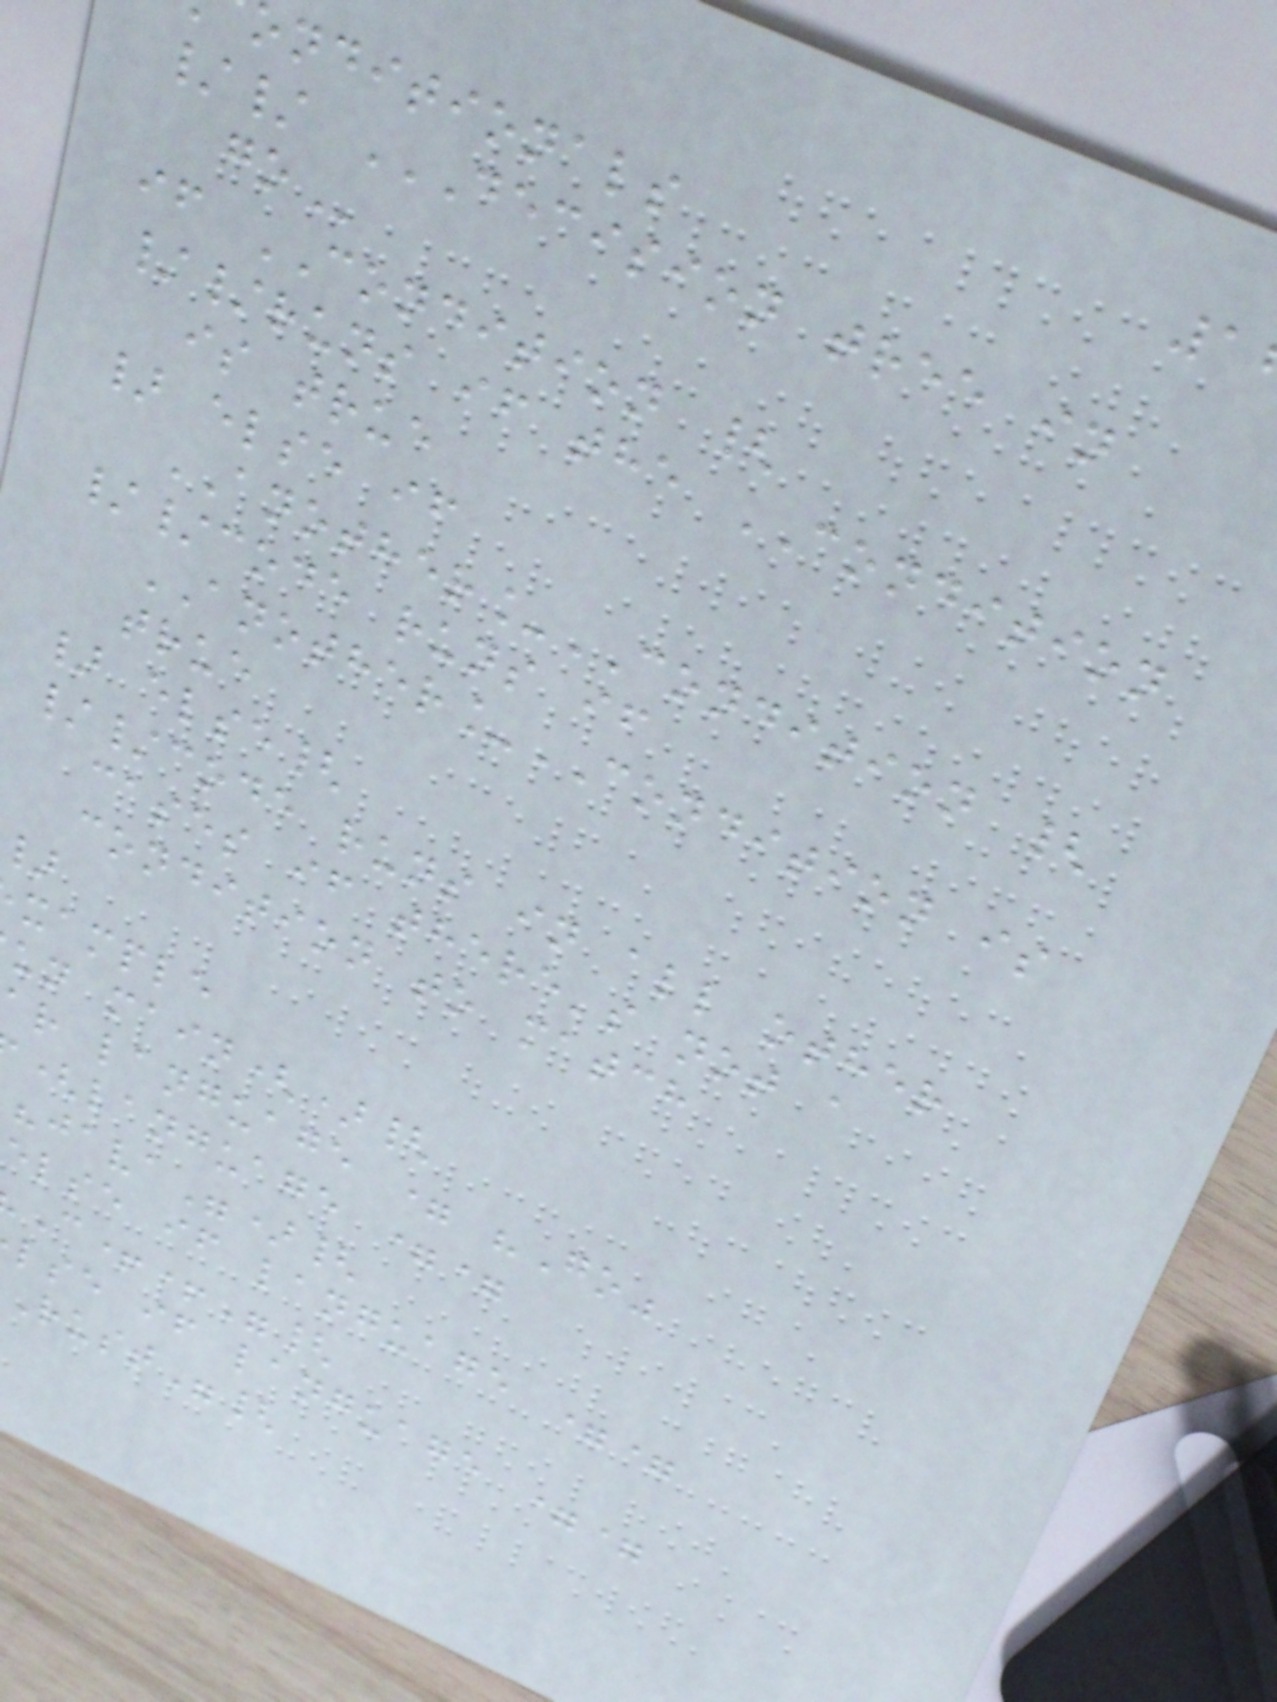onditionals
// DECISION TREE IN
if CONDITION {
//runs if the CONDITION
is true
} else if
ANOTHER_CONDITION {
//code runs if
ANOTHER_CONDITION is
true
} else{
//code runs in all other
cases if there's not a
condition to match
xample
un main(){
ar language = "Go"
(language ==
"java"){
else if language ==
C++"{
lse if language ==
Rust"{
